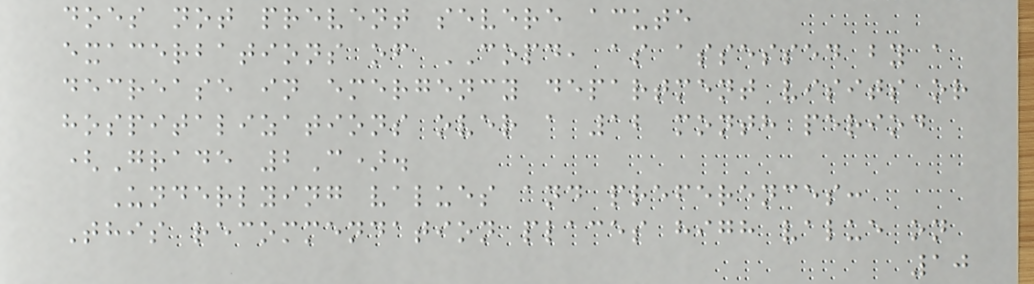does not prevent severe acute
exacerbations of COPD, as assessed by a
decrease in emergency department visits or
hospitalizations over a 12 month period
(Grade 2C).
Underlying values and preferences:
This recommendation places high value on
10
